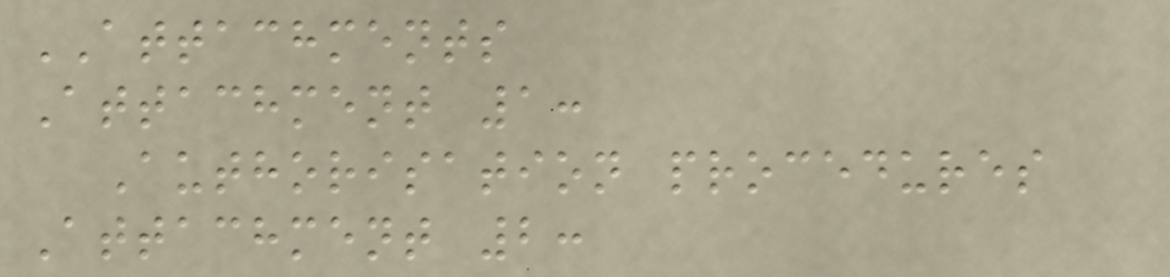ATTACHMENTS
Attachment 1:
Authorisation procedures
Attachment 2:
